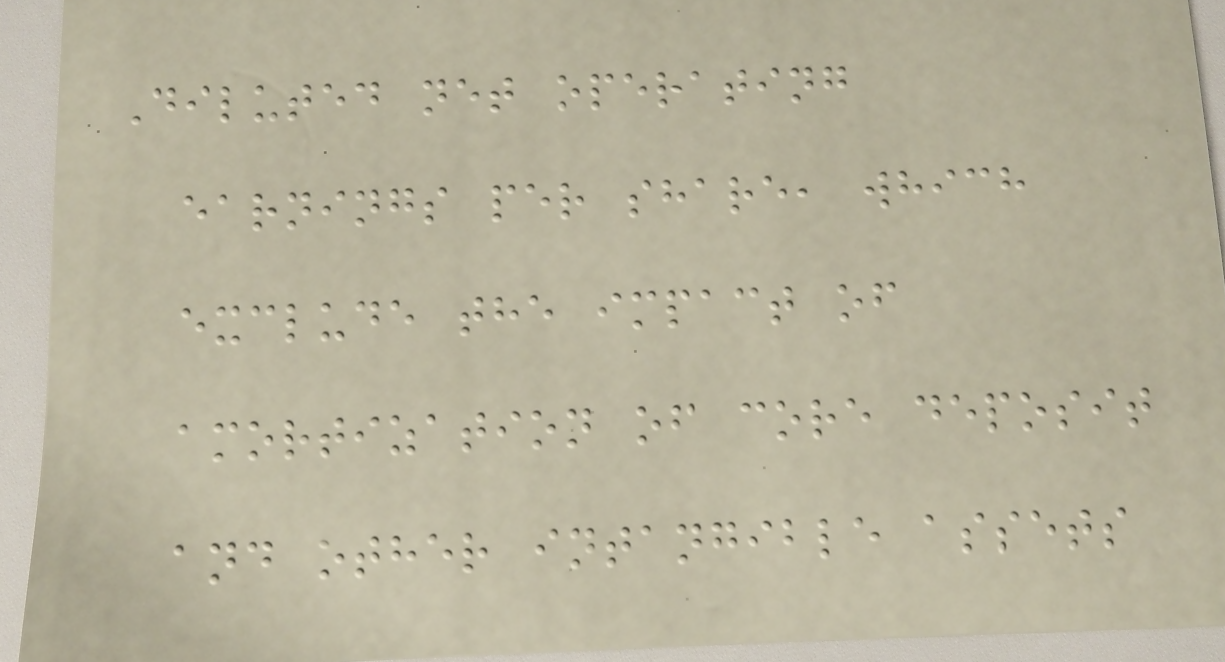Diluted net operating
earnings per share, which
exclude the impact of
amortization of core deposit
and other intangible assets
